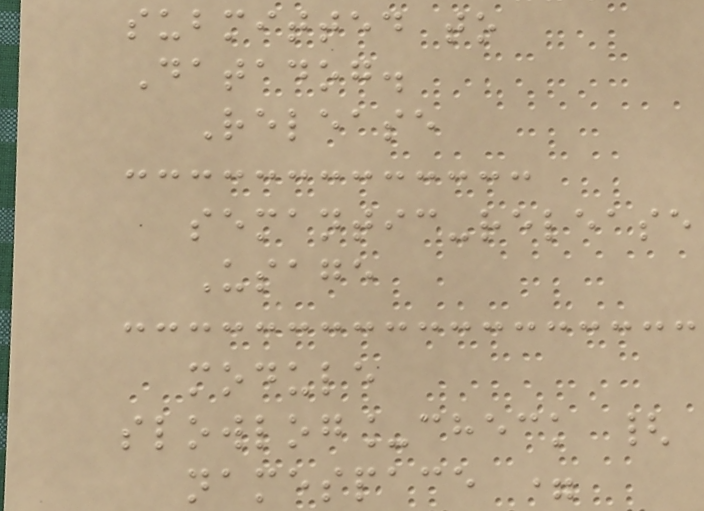submitted to
Datadog.
Release
semantic-release
Usage
module
slowlog_check {
namespace =
